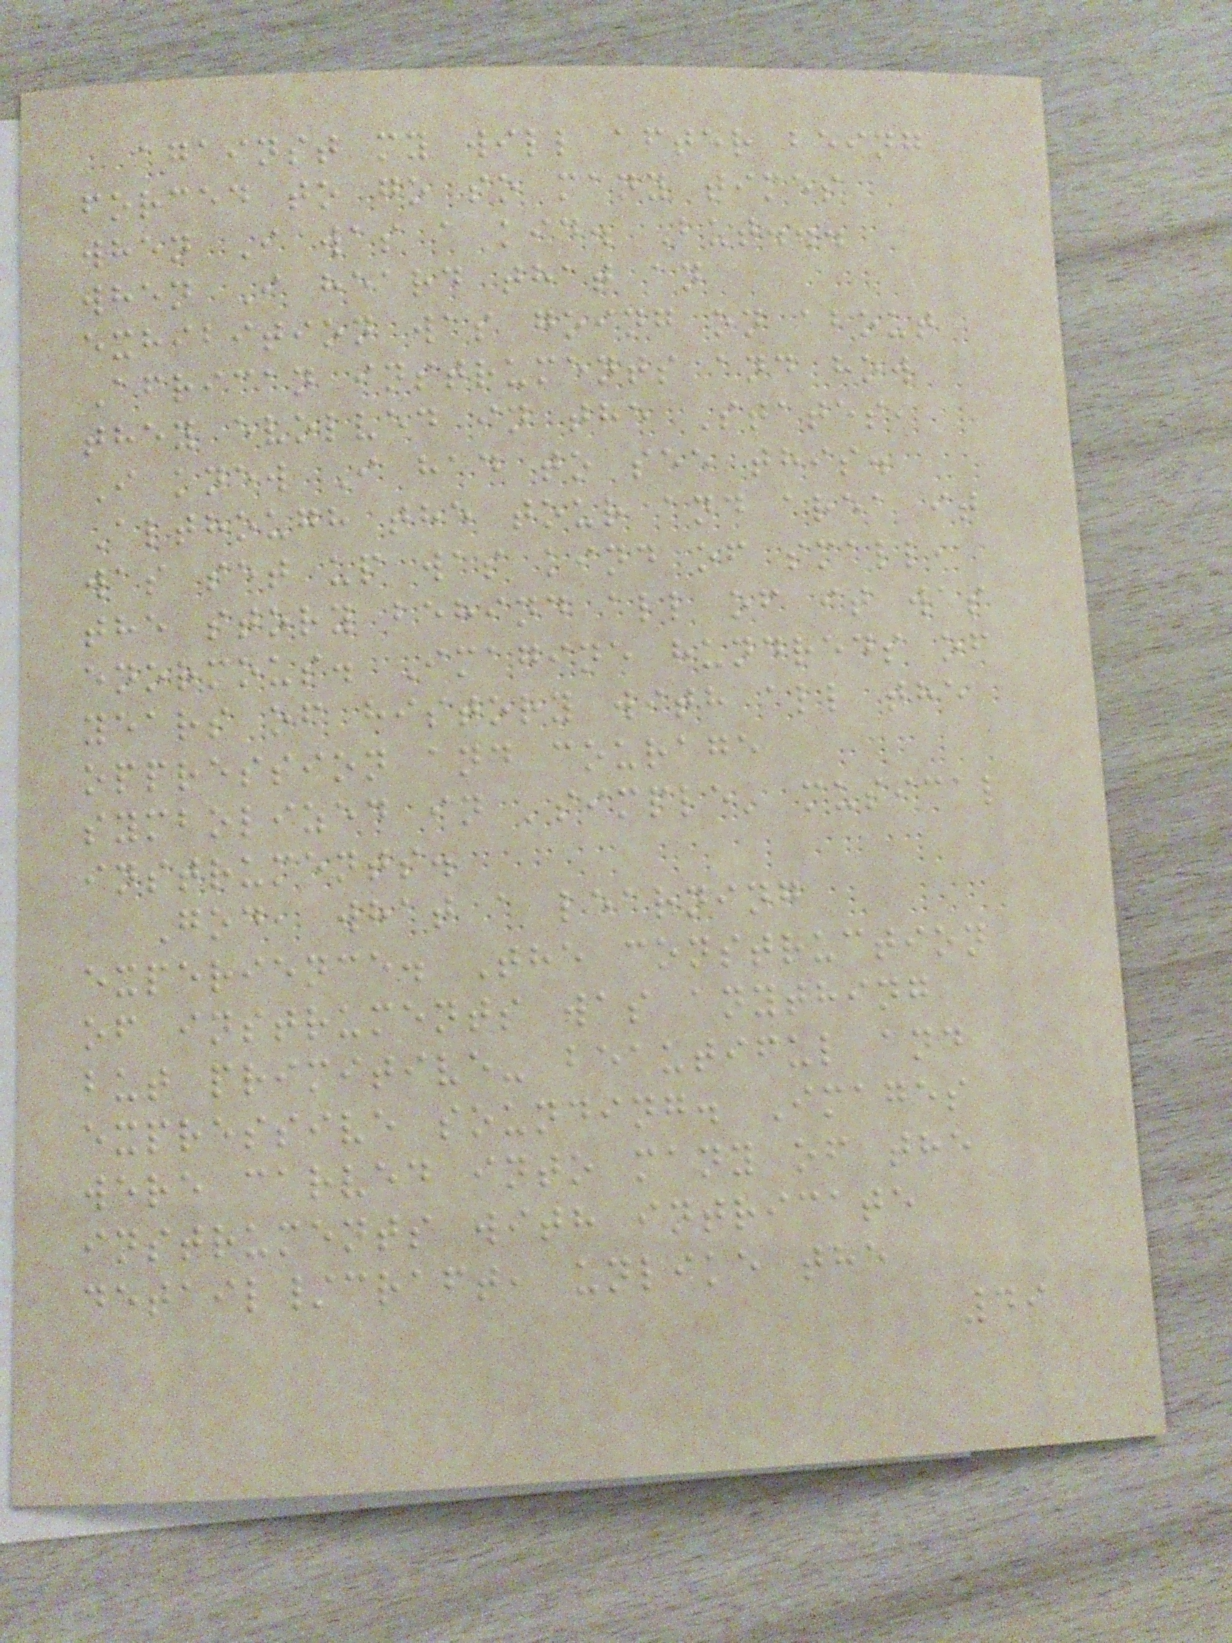against my will after being
forced to go so many times
when I was a kid. But...
when I heard that an
exhibition was going on about
African instruments and how
they evolved in the States,
I knew I had to see this.
Although the tour and area it
was set up was kind of small,
the story behind all of it was
enormous. Imagine hundreds of
years of history with all the
oppression and courage
symbolized in 'simple' musical
instruments.
God, what a learning
experience. The construction
of instruments was anything
but primitive- beautiful and
expressive sounding. Images
were carved into many of the
instruments with intricate
detail/craft, unlike the
49
